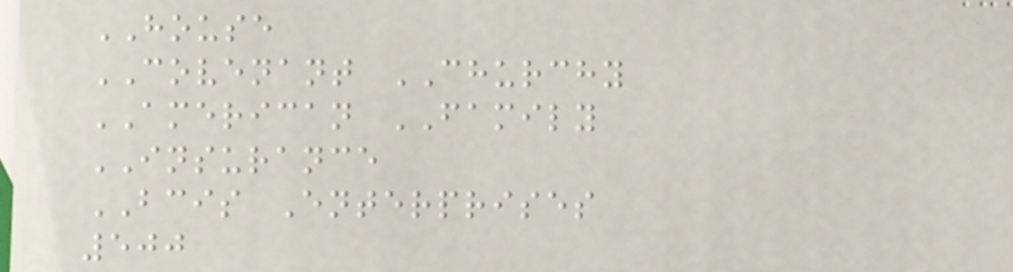HOUSE
COVENANT CHURCHY
AMERICAN FAMILY
INSURANCE
BCIS Enterprises
500
